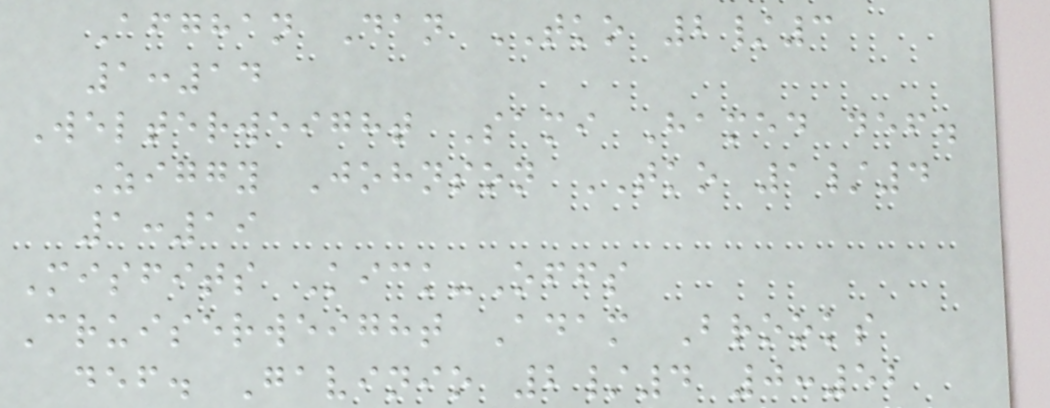Afghan Dan TKO 2/3
1:14
Welterweight Sami Hamed def.
Ziggy Johnson TKO 1/4
1:19
Misfits Kick-Offs
Cruiserweight Adam Brooks
def. Gavinio 2/4 0:52
